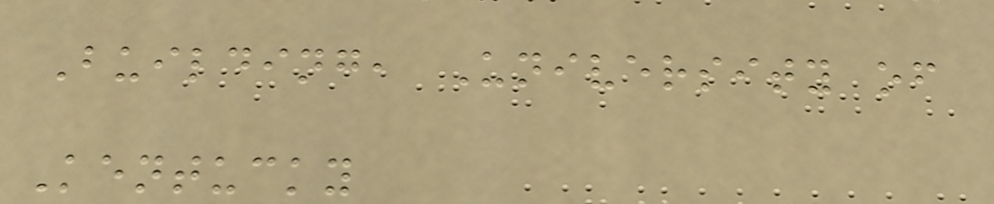Building, University of
Kentucky
